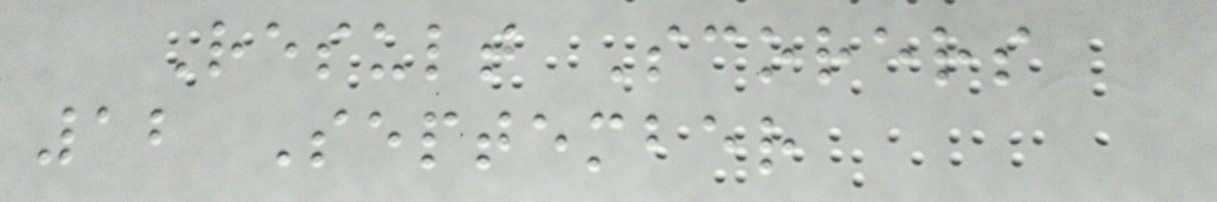Result Scorers
12 September
